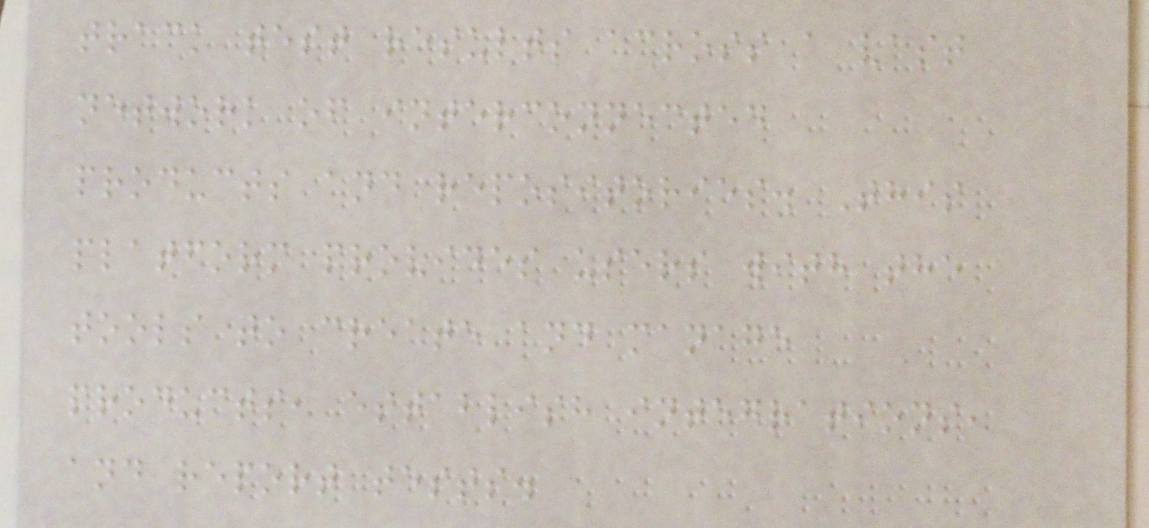track test results across a vast
network of interconnected
products and repositories. This
platform provides users with the
tools to create and manage
products, establish integrations,
and report tests.
